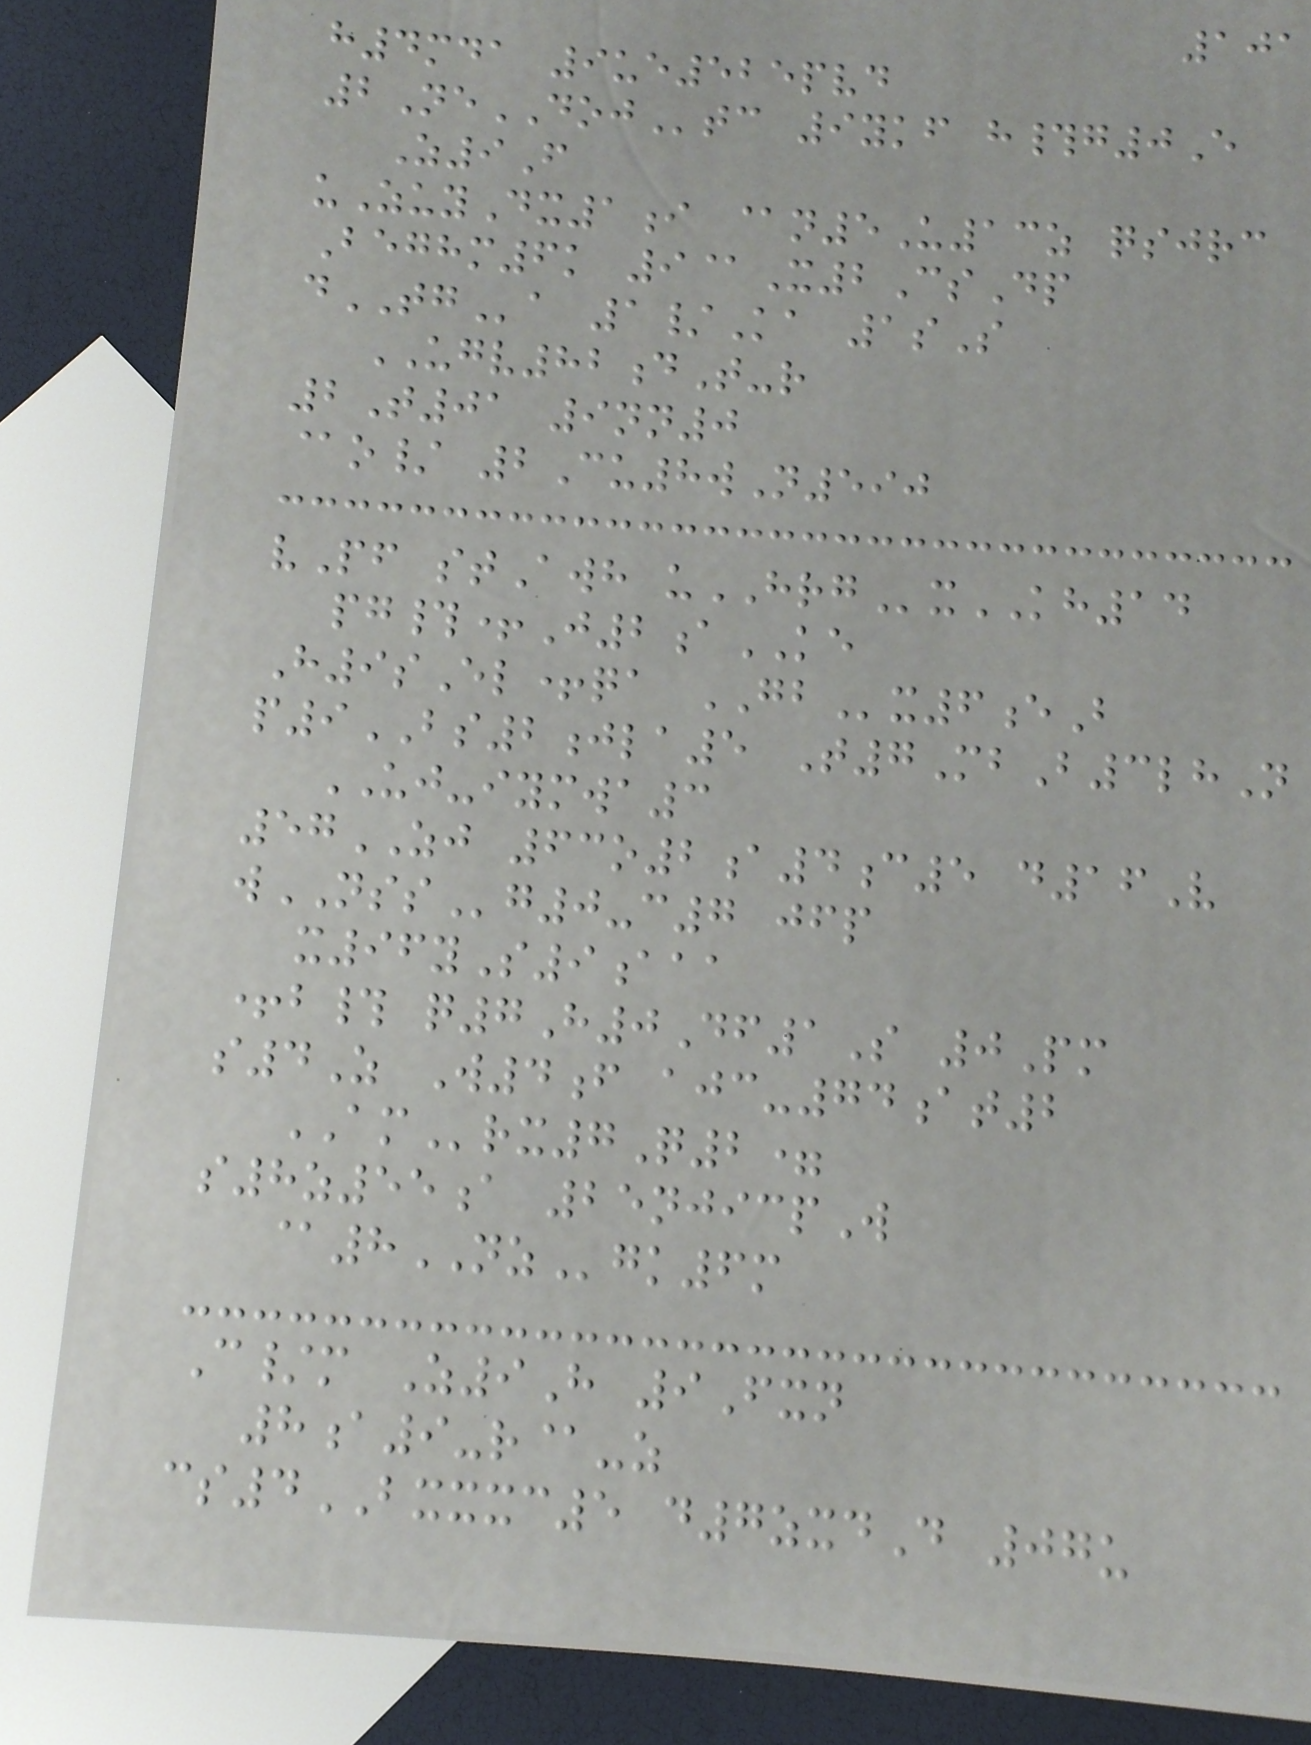101
h4mda 9ue525pvd
2NeDOJtc 9ykf h#g0E
Z9F
uZuyDx1i @n5U13z qsjrc
Beghm6k 9@X2CsDp
dTGa 1/Ka 1sS
UGV82dT-r
2T01 9nn0
@o/ 2Cu8wN590
vPf stAwh uHRGxKH14
pg#+J2aKE
H9sEl+qa GBx6eB
p9BS2jla5 T7MbB3lhN
UJ-iymwa3
57ZJ 63o2a4c5 d16V
wNSSg0-c7 jfp
x96yS9aaa
+b# q7H0Df1S 0Pm
s4Z W4f ajc-74at2
AMrx7Q2=
s8z55a 25njicpW
@8NZgk6m
C/m Z9H 9Fxn
8a9-r@-z
cs4BXXXC5 d7zxdD 07u
